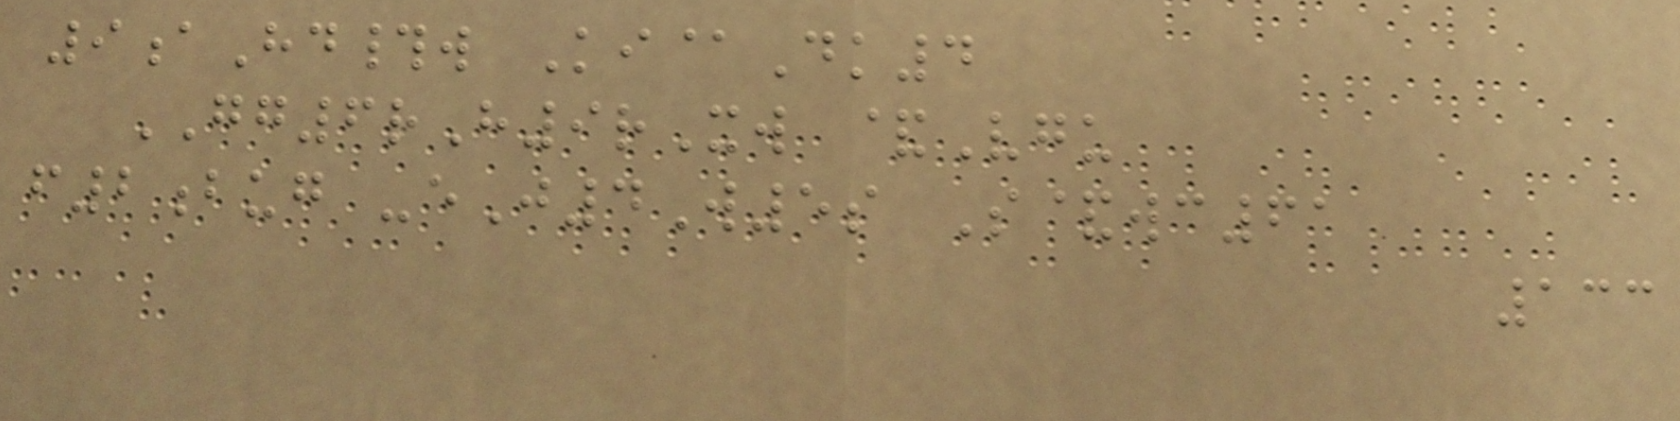9aHd#w Ki@Dk4
GG6rH9rXw &Vgu
f2bug -eJ4W5s S&wc61
133
